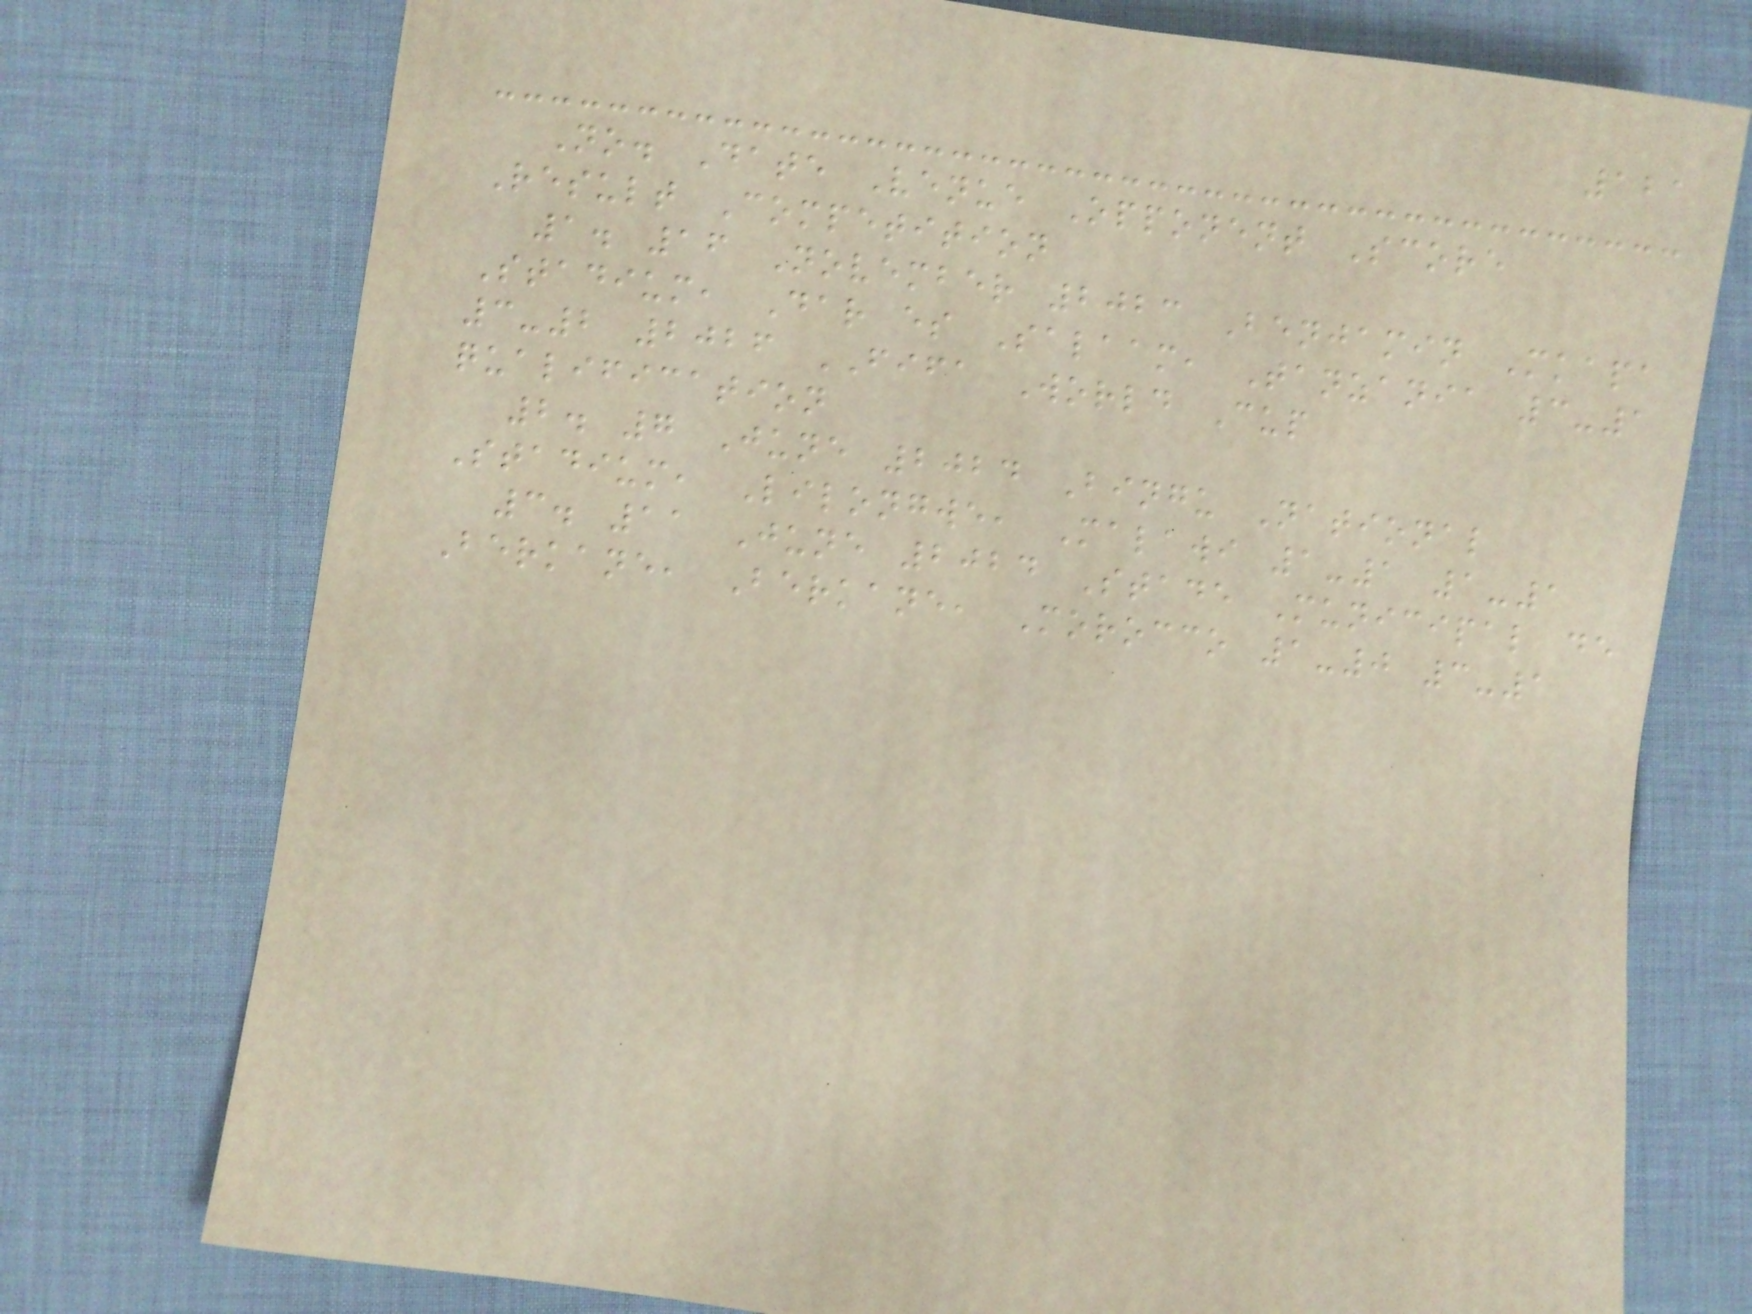121
No. Date Venue Opponent Score
Result Competition
1. 16 November 2023 Benjamin Mkapa
Stadium, Dar es Salaam, Tanzania 3-1
3-2 2026 FIFA World Cup
qualification
2. 7 June 2024 Bingu National
Stadium, Lilongwe, Malawi 1-1 1-1
3. 11 June 2024 Stade Municipal de
Berkane, Berkane, Morocco 1-0 3-1
